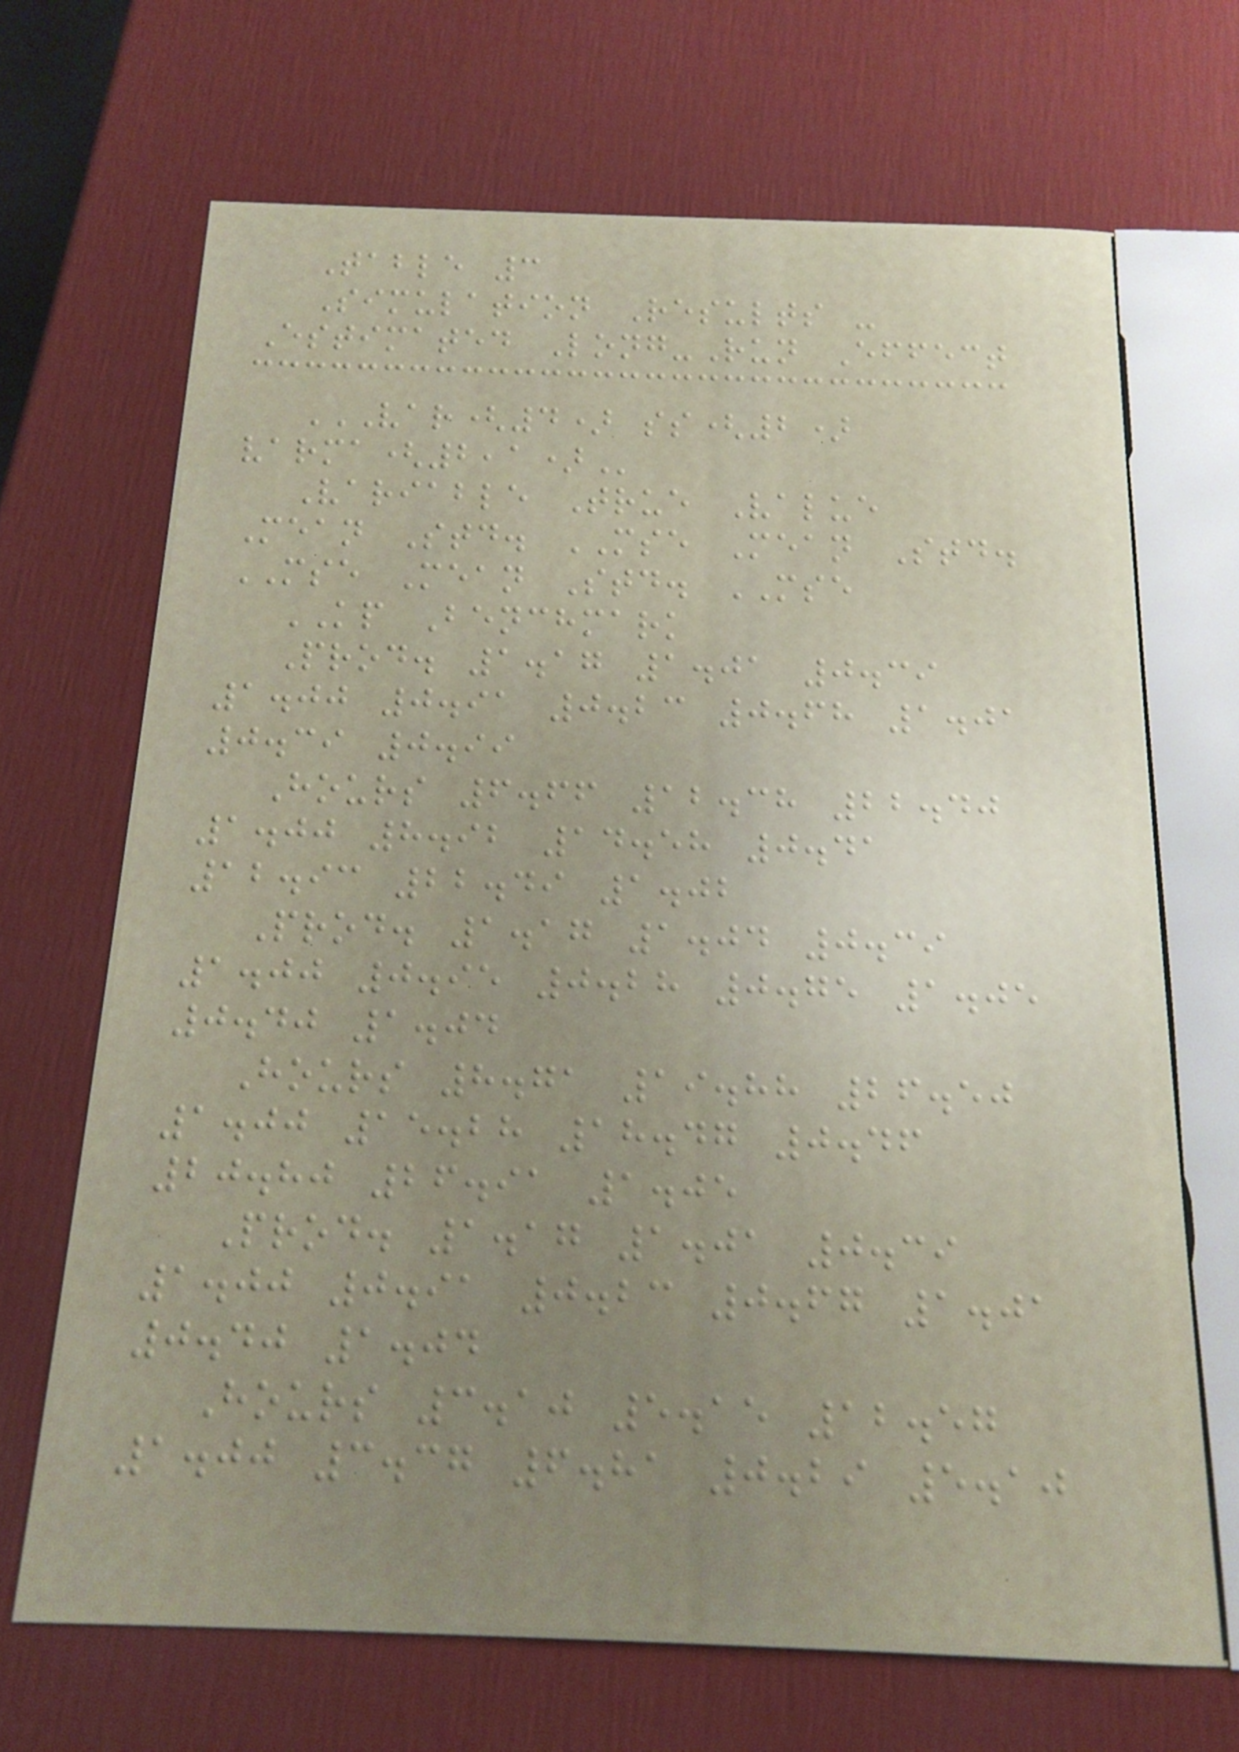Table 3
Simulation Results -
Estimated Long-Run Effect
VAR(4) SS(2)
VARMA(2,1)
Variable True Value
Mean Std. MSE Mean Std.
MSE Mean Std. MSE
KP Benchmark
Prod. 1.17 1.01 0.39
1.00 0.91 0.23 0.68 1.01
0.39 0.99
Hours 6.66 12.38 22.40
1.00 8.92 14.58 0.41
12.93 22.49 1.02
Prod. 1.17 1.04 0.39
1.00 0.95 0.28 0.75 1.05
0.40 1.04
Hours 8.71 19.88 26.50
1.00 15.28 18.47 0.46
20.80 26.91 1.05
Prod. 1.17 1.01 0.39
1.00 0.91 0.23 0.67 1.01
0.40 1.04
Hours 3.10 5.15 12.57
1.00 3.37 6.81 0.29 5.10
